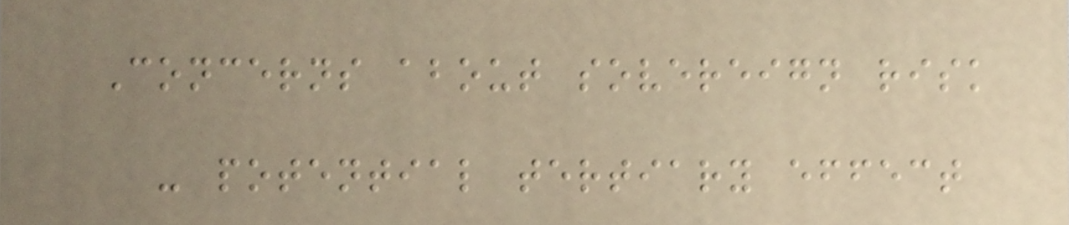Concerns about sovereign risk
- potential tertiary effect
